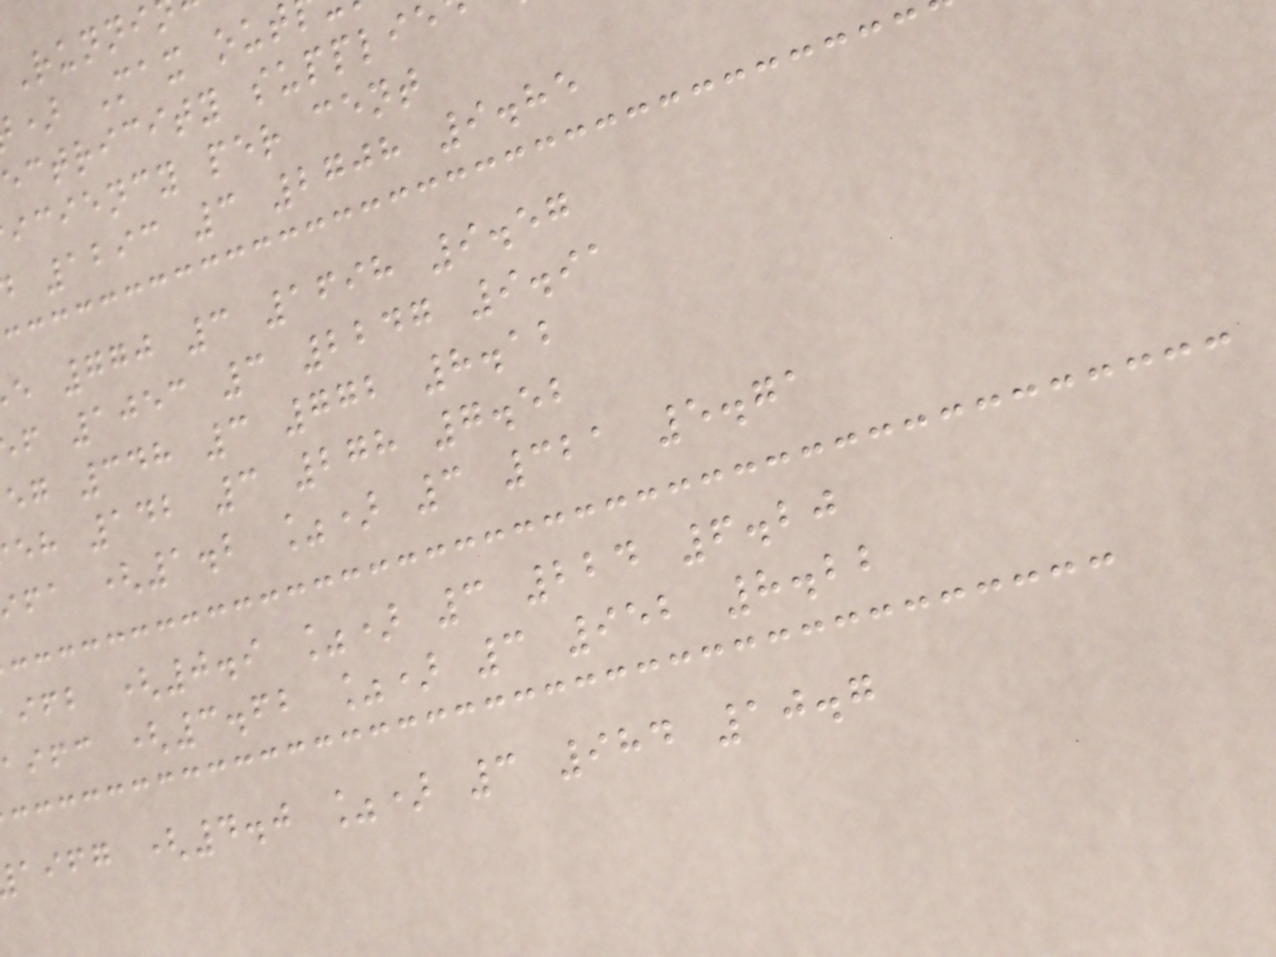) Max out
ectricity supplie
iciency per cent
1293 3 2708 9.85
e 770 3 1698 9.57
f 1053 3 2247 9.91
eg 348 3 772 8.12
eh 142 3 278 7.52
fa (1.2 %) 3 321 5.71
ifb (0.9 %) 3 224 6.20
aifc (3.62 %) 3 952 8.22
aifg (4.0 %) 3 984 10.7
